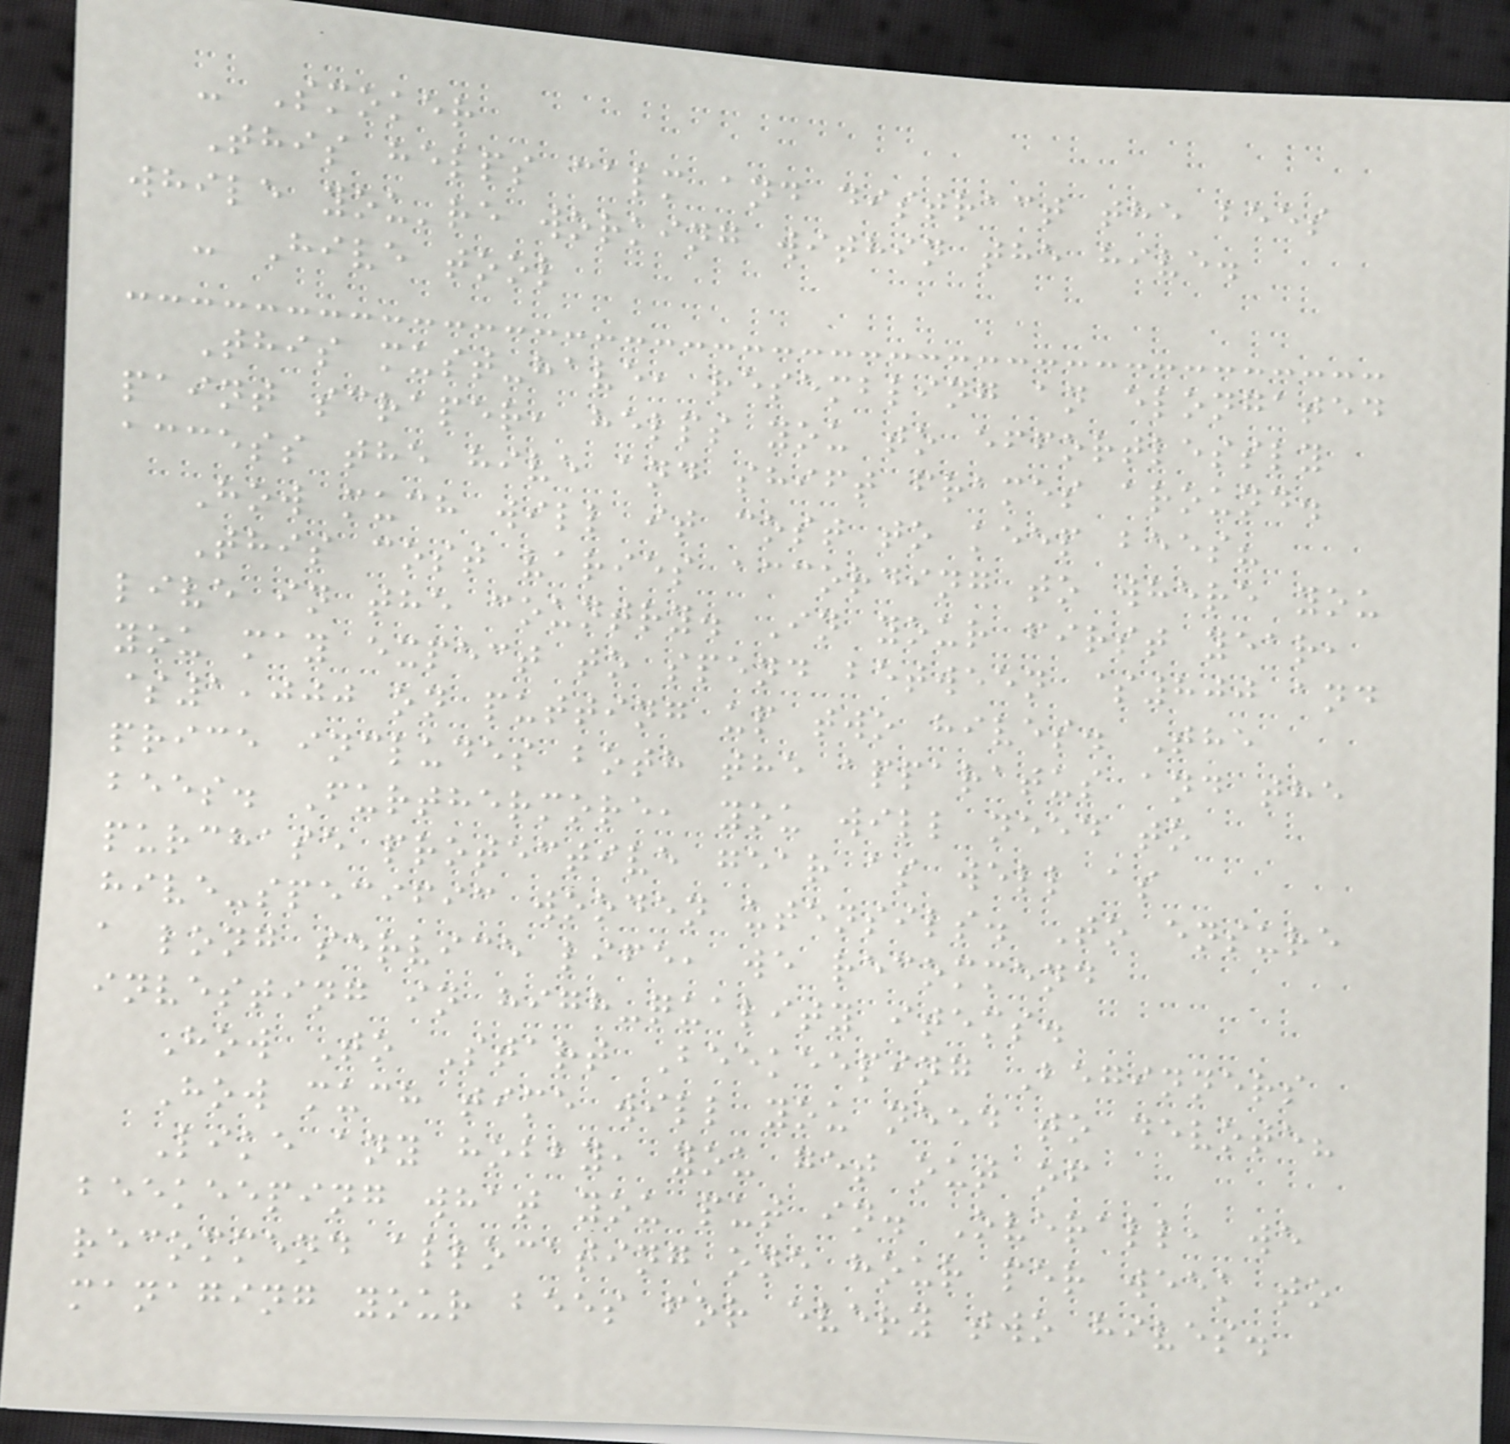- Smoker
This helps calm and distract the bees
while you're working within the hive.
- Hive tool
This must-have, resembling an elongated
paint scraper, helps you to effortlessly
access the hive and shift frames around.
How much will it cost to keep bees?
This cost varies according to where you
live in the country. In your first year,
you may expect to spend between $800 and
$1,000 on putting up two hives. The
price includes both the apparatus and the
bees. Furthermore, you will need to
purchase protective gear as well as
hive-specific wooden utensils. To ensure
a long service life, we recommend
investing in high-quality items.
How To Start Beekeeping Beginners
How much time will you need to devote?
Like any hobby, you get out of
beekeeping what you put in. Overall, we
recommend allocating one hour per week to
managing your bees for every two hives.
